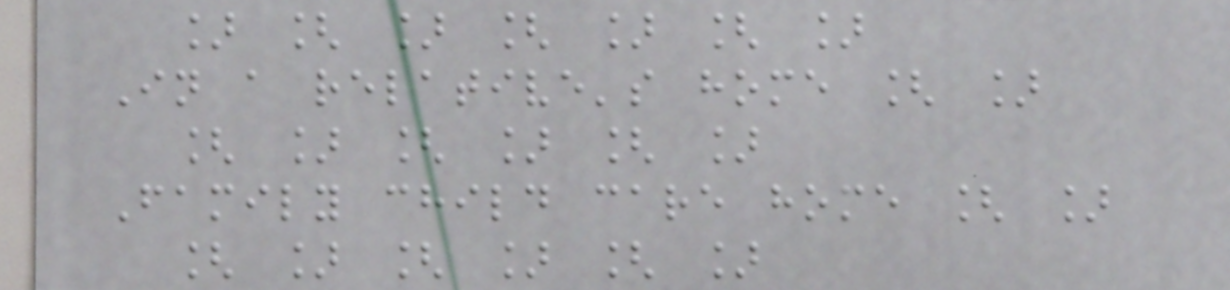] [ ] [ ] [ ]
In a relative's home [ ]
[ ] [ ] [ ]
Family child care home [ ]
[ ] [ ] [ ]
